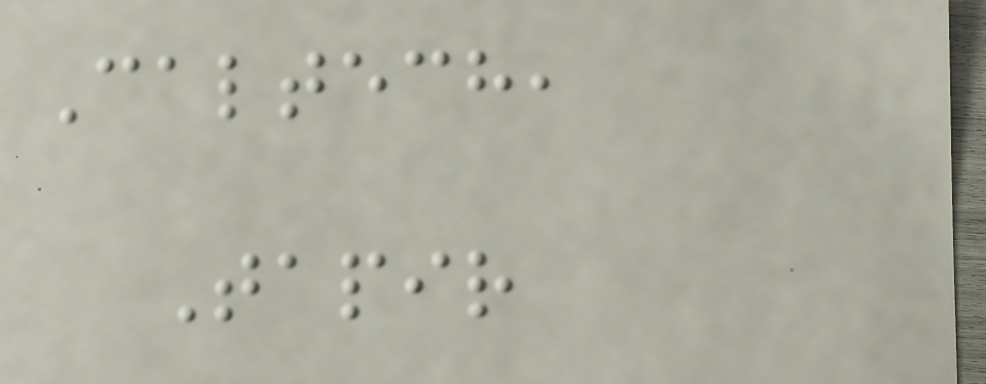Caltech,
Tapir
